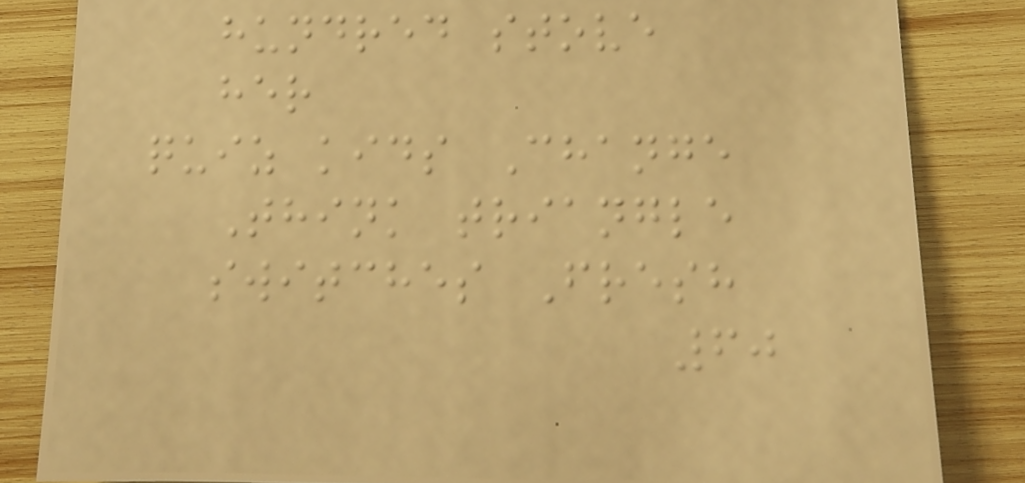hundred stove
her
quiz kids Change
Think triangle
switches Fresh
60
